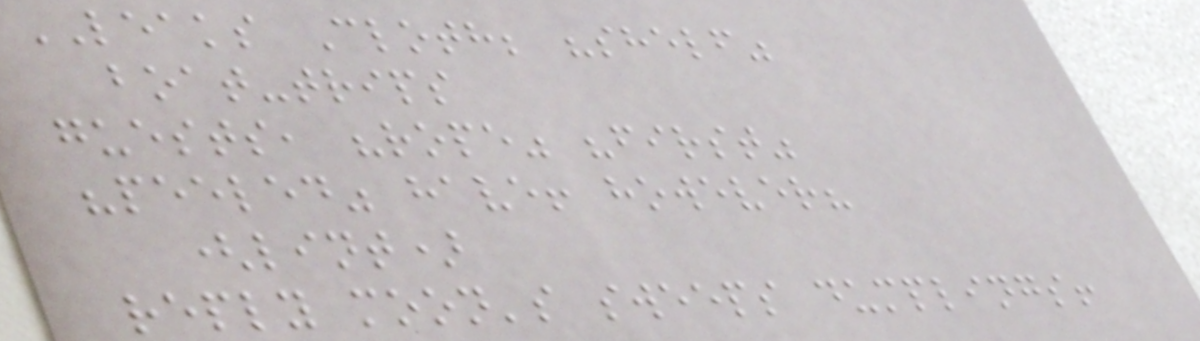LEAKS Cloth; "shelf"
boat-trips
guests, "rope" "first"
"peeled" have! however?
(lint)
reply moon's sweeps dumplings!
